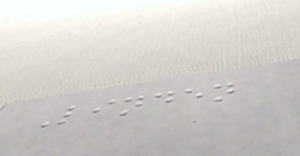Linden
